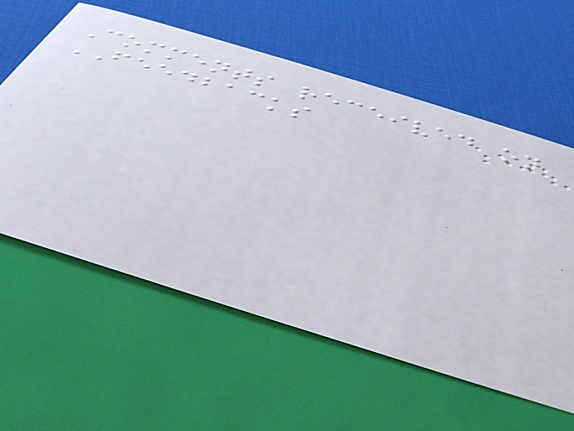Comments received on
FEEDBACKS
